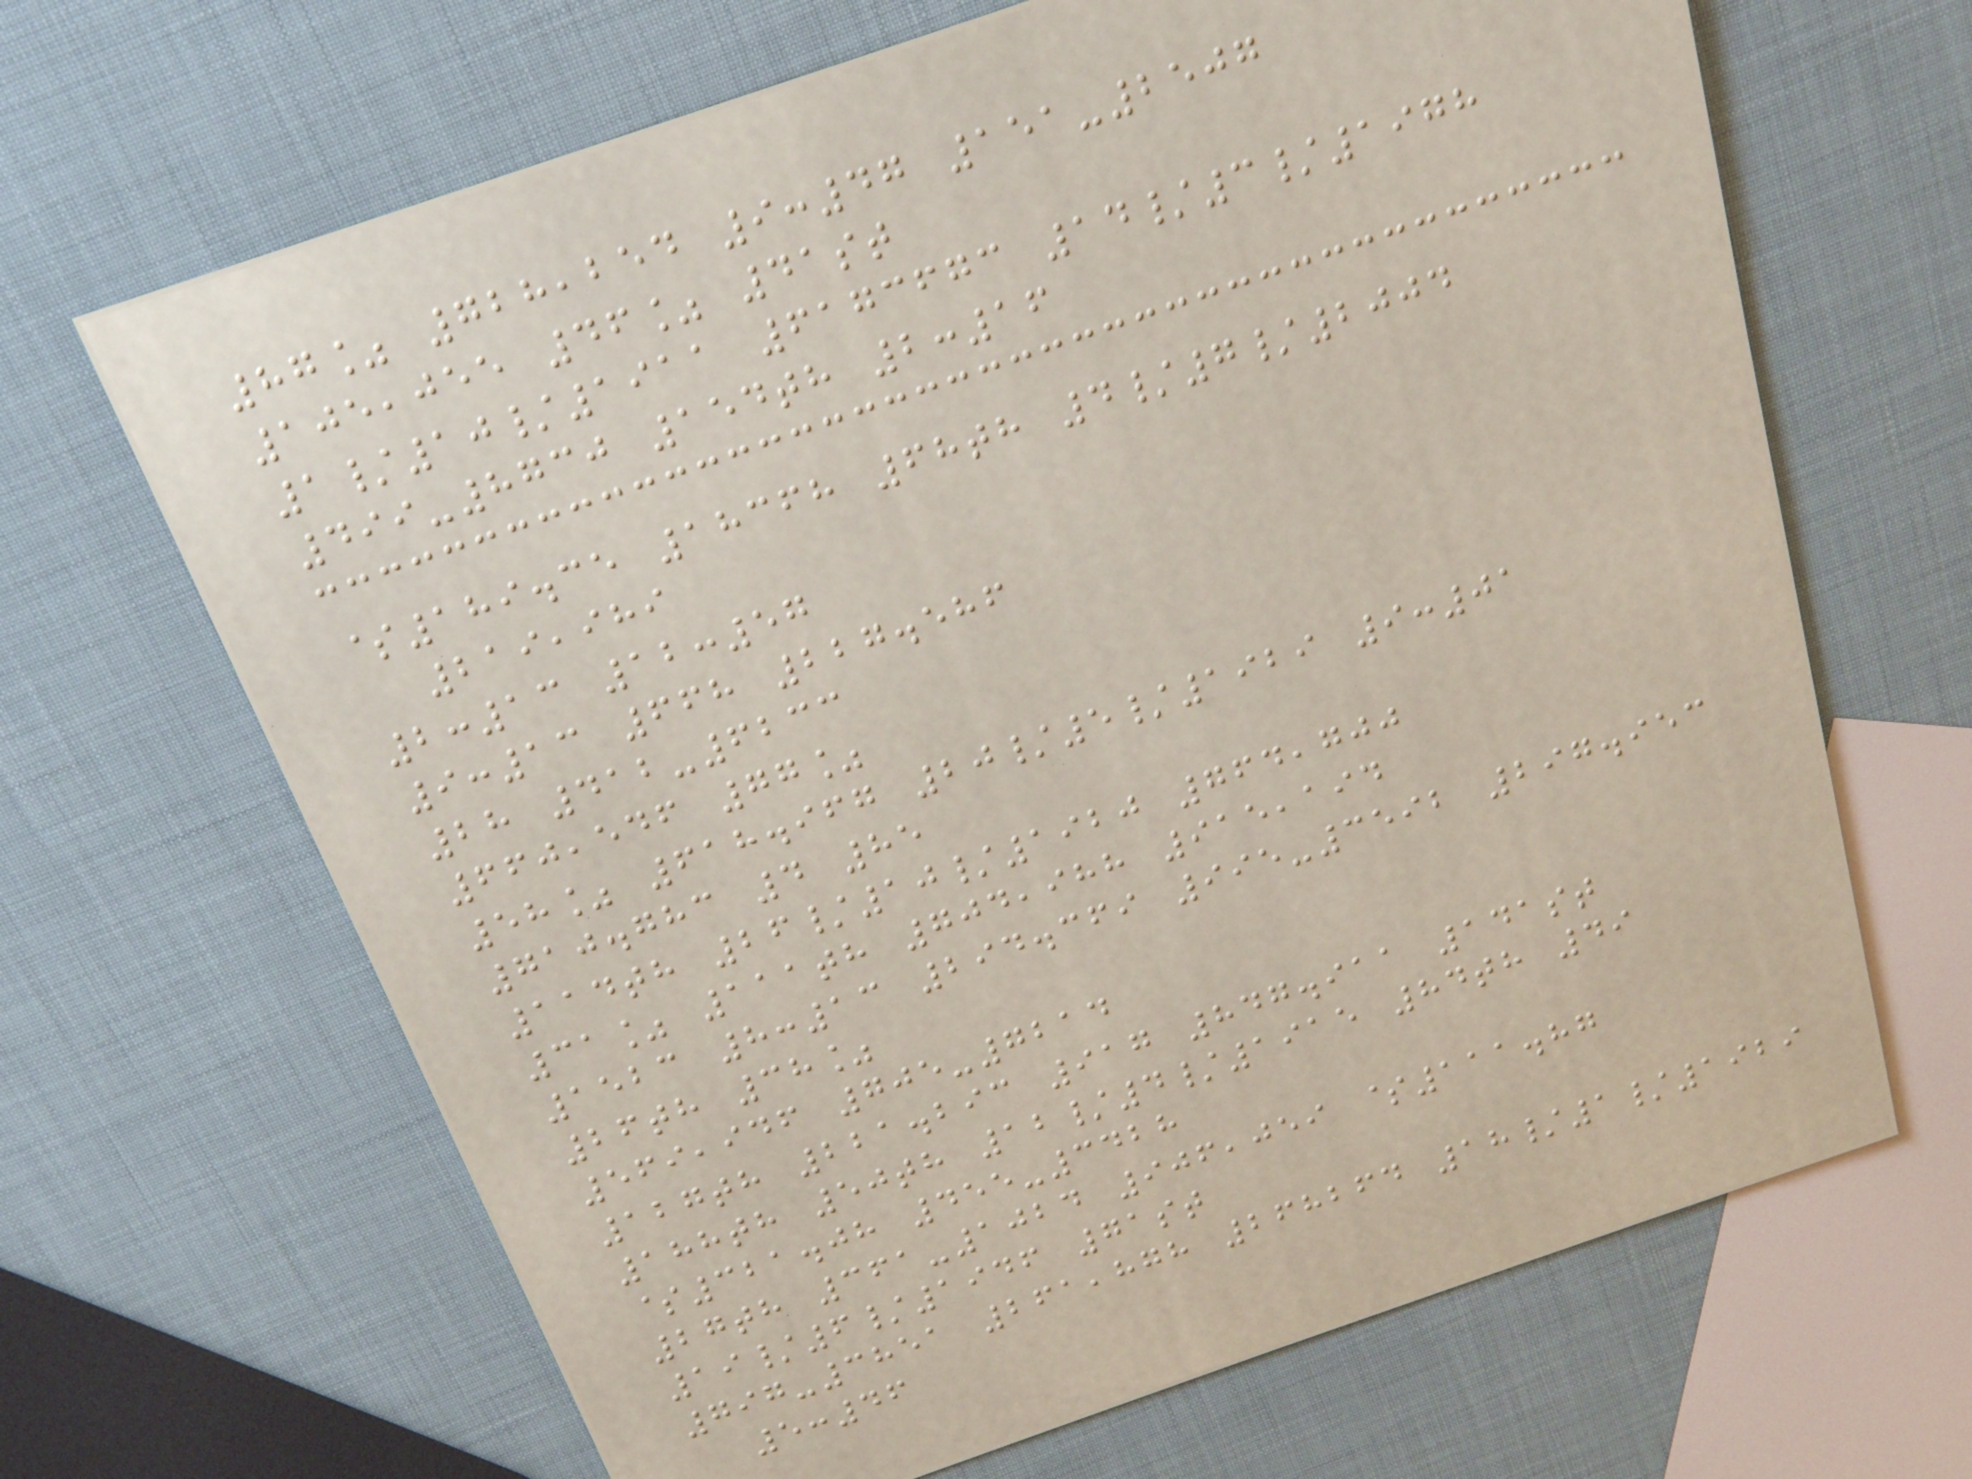87% 728,254 9:47 151-2507
105,055 46% 41st
1/10/1911 6173673 14/3/1978
499-8730 154th 2:16
$189.35 18368 68th 4/7/2004
219,989
2:13 12:57
9:13 668 227.586
28 412-6233
660,546 77%
58% 618.967 20/5/1929 9:01
710.783 4 85
114th 26/10/1920 764,700
31% 111th 704,988 915,194
1523 8:13 294.369 995-3592 297.953
26th 38%
569,946 705-7214
127th 221.293 917 847.911 141st
188th 50th 12/4/1915 84th 49
$321.08 455-3428
27th 361-1024 906,059 $111.87
19/6/1946 71st
797-3851 261,878 268264 18/1/1929
5:46
